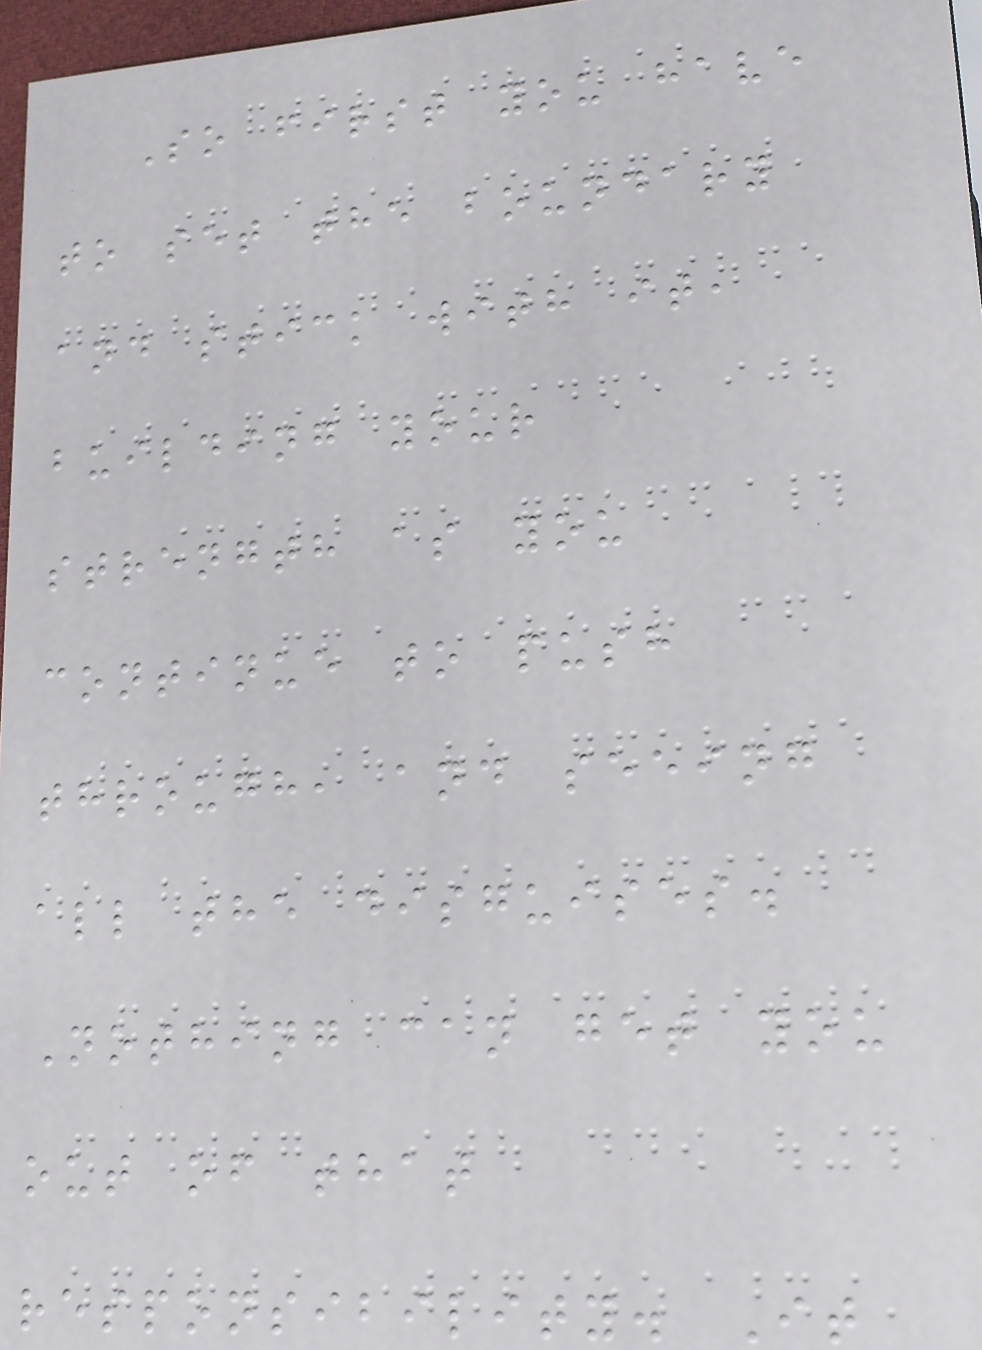So first you have
to set the boundary
and stick with it,
building your
strength as you
continue to push
through, and seeing
all the disguises.
Nothing can get you
out of that
responsibility. It
